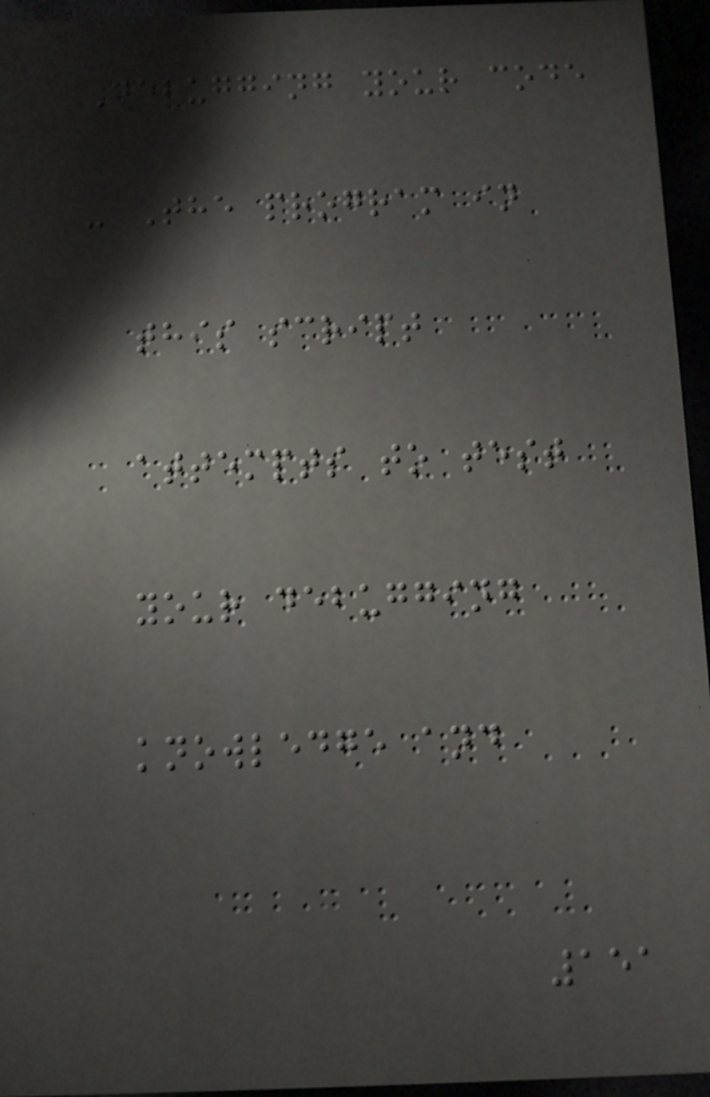Debugging your code
- The program in
this script
attempts to test
your debugging
knowledge and
151
